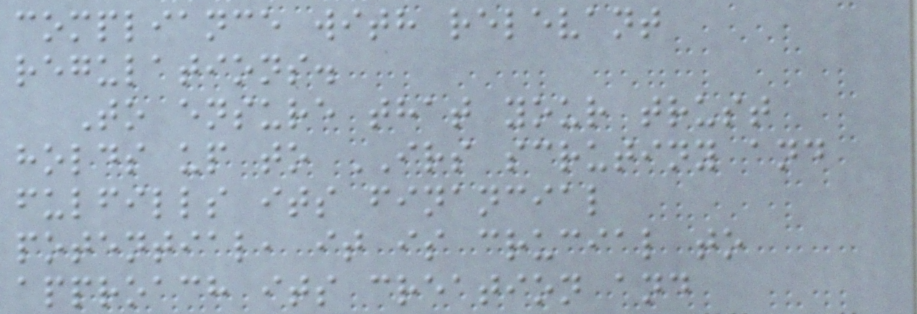compliance with relevant
regulations.
To ensure that your trust
holds up to IRS scrutiny and
fulfills its financial
potential, it is crucial to
approach its creation and
